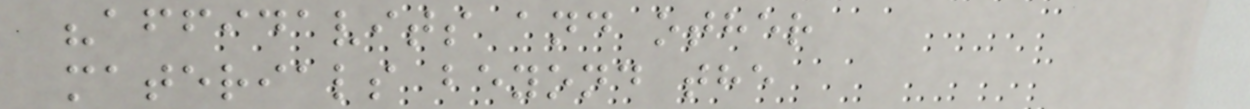"affidavits and other
materials beyond the
